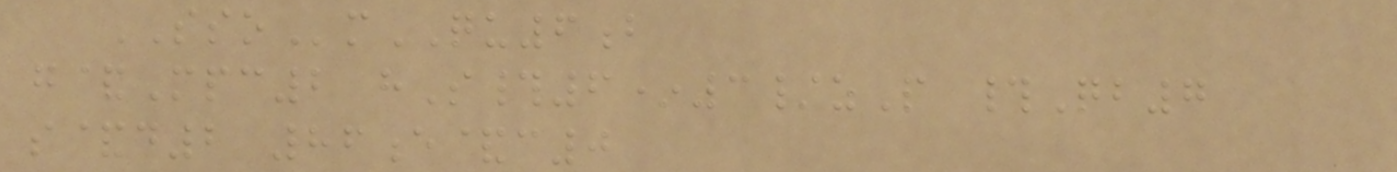SSOmQU6b
g&Mpc2 hS#6*3/zP #Qb7
s&d2 86e&c0
